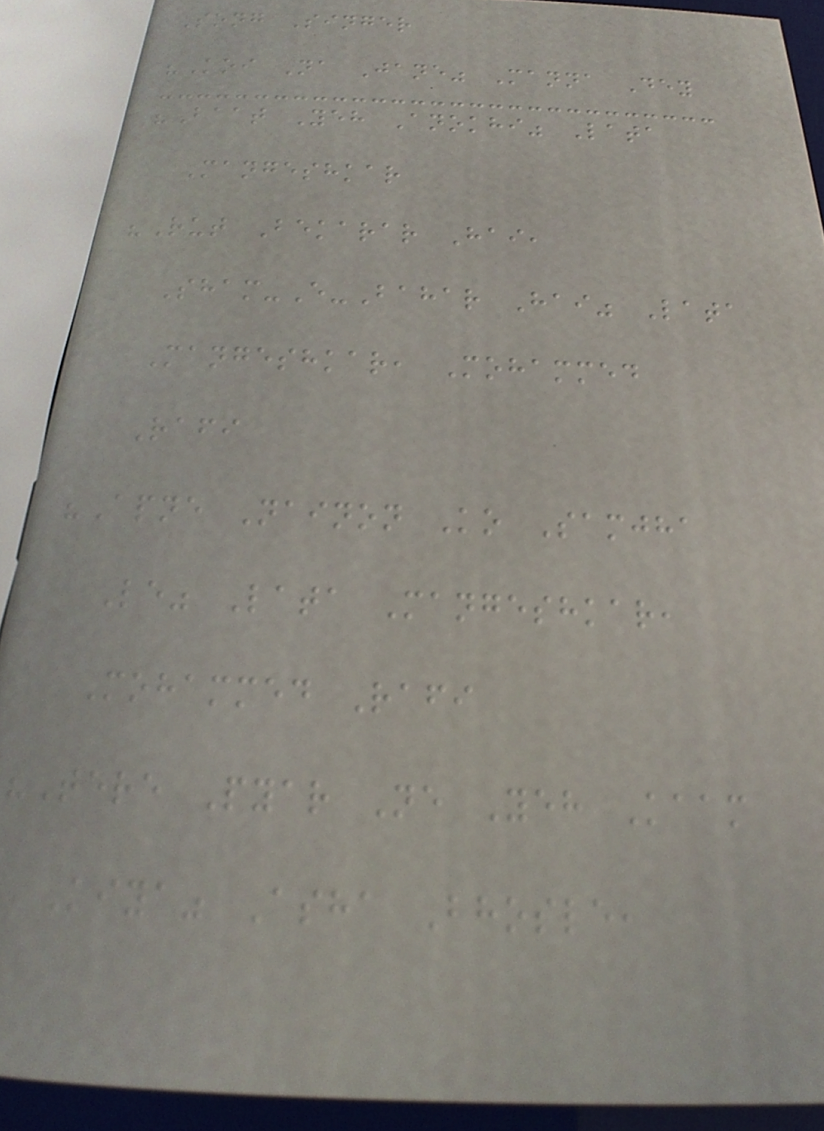Song Singer
"Koi Na Jane" Manna Dey
"Baat Yeh Anokhi" Lata
Mangeshkar
"Rut Bekarar Hai,
Sham-E-Bahar Hai" Lata
Mangeshkar, Mohammed
Rafi
"Apne Nainon Ko Samjha
Le" Lata Mangeshkar,
Mohammed Rafi
"Tere Pyar Ne Yeh Kaam
Kiya" Asha Bhosle,
